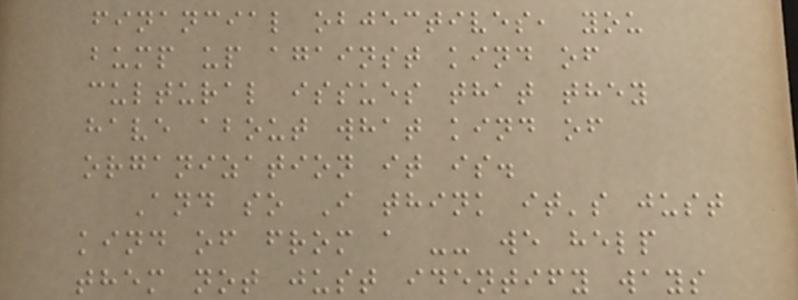financial objectives, you
bump up against kind of
cultural issues that they
have about what kind of
organization it is.
And so I think it's just
kind of from a -- we help
them not just identify ways
